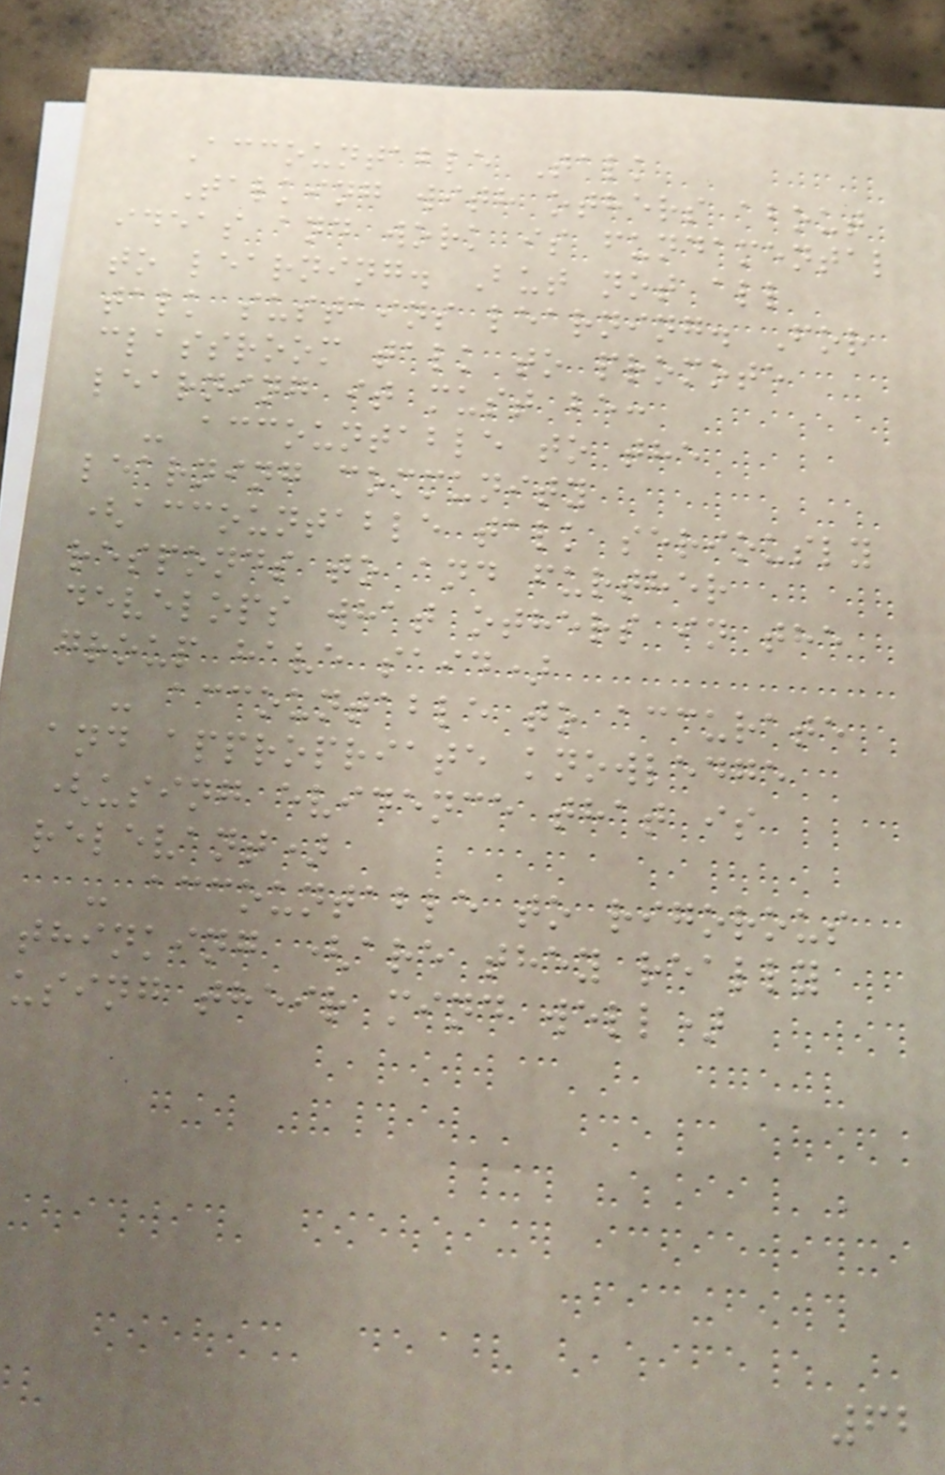Accountable Talk
Talking with others about
ideas and work is fundamental
to learning. But not all
talk sustains learning. For
classroom talk to promote
learning it must be:
- accountable to the
learning community
(accountable talk seriously
responds to and further
develops what others in the
group have said)
- accountable to accurate
and appropriate knowledge
(using evidence that is
relevant)
- accountable to rigorous
thinking (are they really
using their mind well)
62
